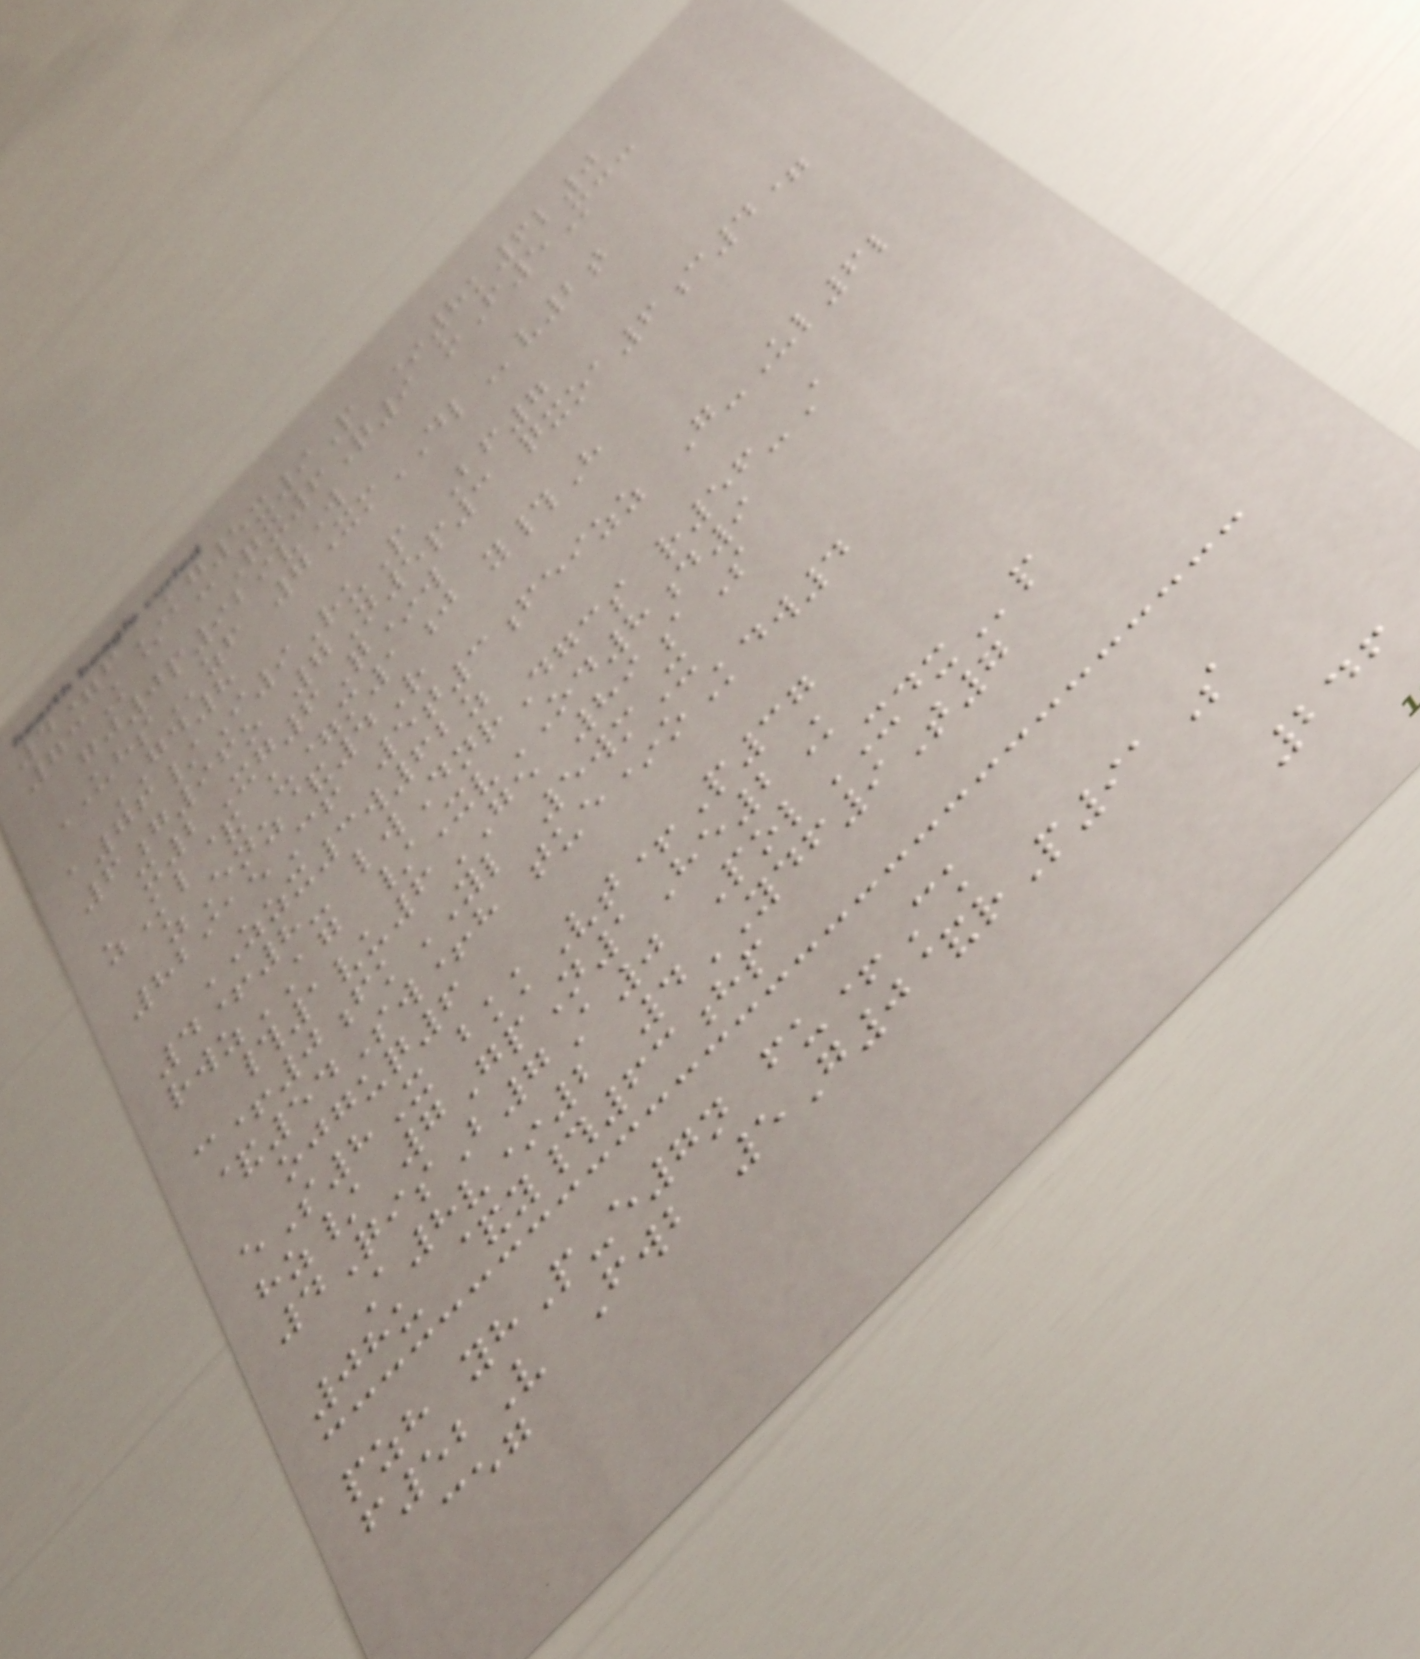4=fKG5x9P *8k6l0
73K@ cQx6Q9 oF5Mcc
gj0p929vW
UHSzf 7XmDLv2t
GD8
a76/I9RuP Bf7
6g96o 7N5p3 qxoa6c4=
x2Xg6Q*w
zKl& u=m1j y#H
zEnz&4R
82915Cf 5t3feizz G-Ul6l
ZZX3w62z
4+8- lwDnrDgcs r56-A
rwzAG /XvOD8d9
#1vu6GE 89aS
c+0fkYL 5wmX
&54Sw+h tue*oKdw4
ojguq6
eS8X bkkVt+P37
hz/ 7GpN1He2K
4QisB7A0 PolXDXp
A8v*2 4YDF9T7
08u &y#63hp
pzh yhP-e7n fu+Ck
f52V Fwb 5G0&rP91S
ceg
246
